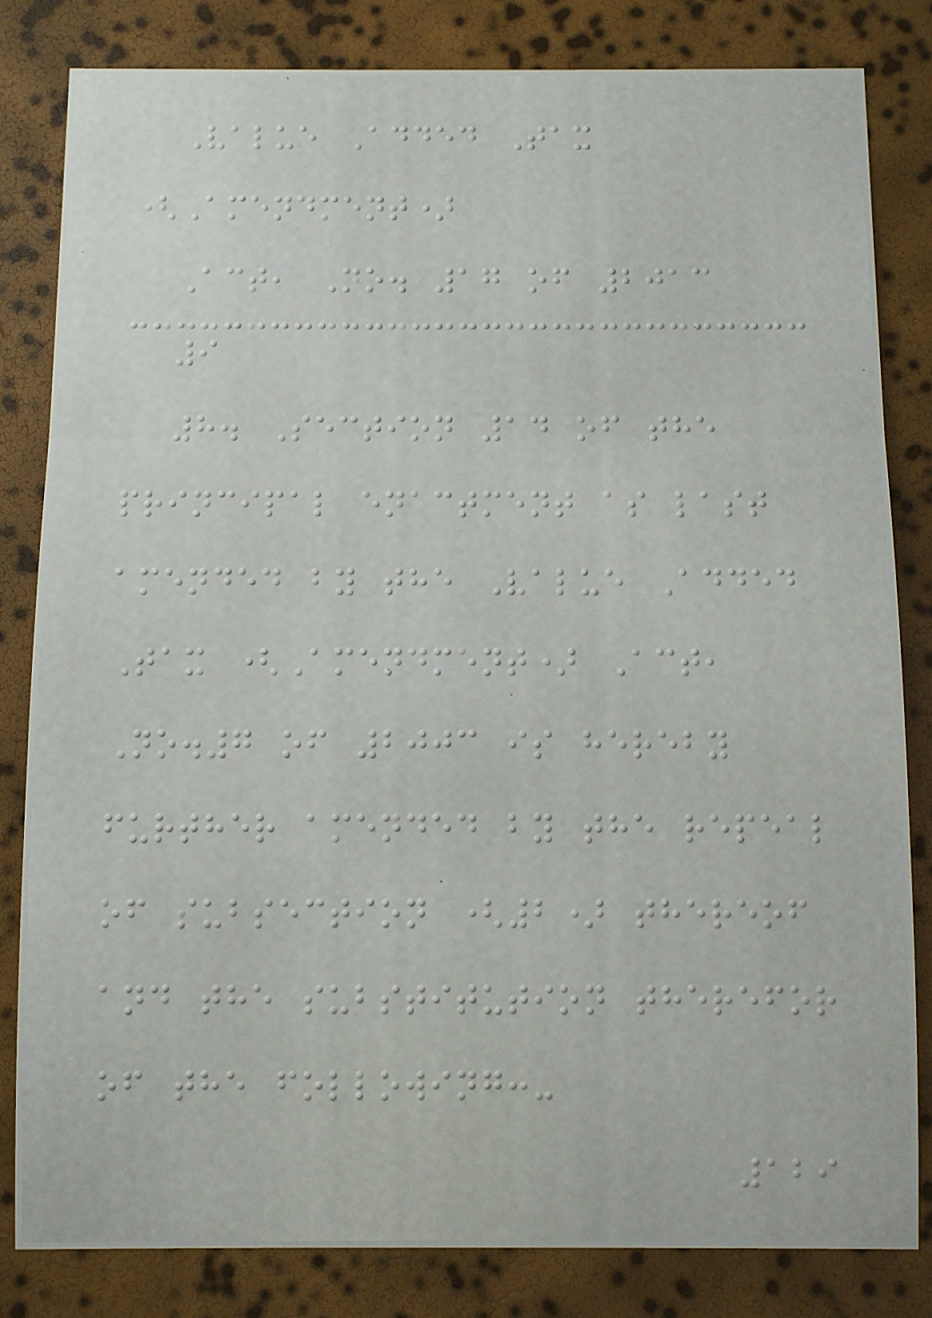Value Added Tax
(Amendment)
Act, No. 17 of 2013
9
8. Section 14 of the
principal enactment as last
amended by the Value Added
Tax (Amendment) Act,
No.7 of 2003 is hereby
further amended by the repeal
of subsection (2) thereof
and the substitution therefor
of the following:-
129
